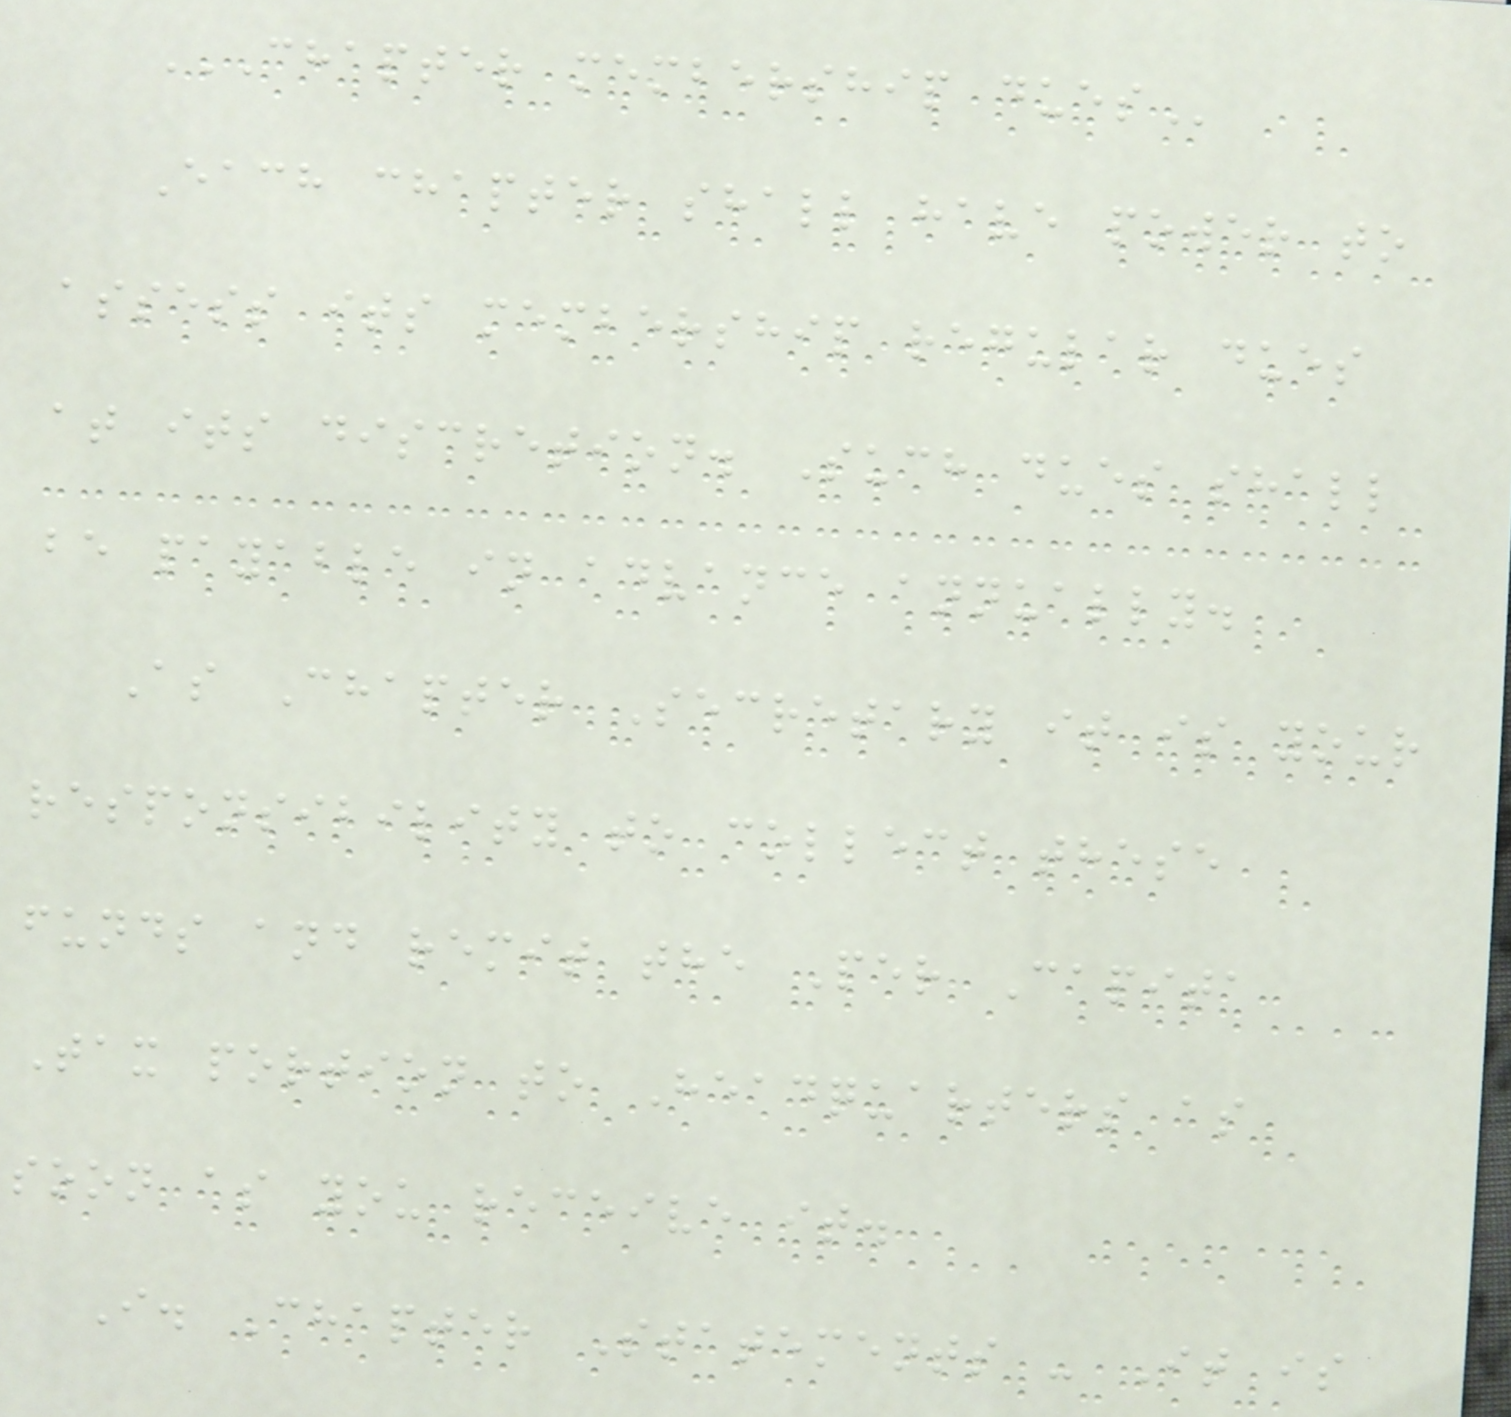CHAPTER MEMBERSHIP DUES
Each chapter shall have power to
assess its membership regular dues
at its discretion. Such dues shall
be payable in advance annually.
As Chapter Secretary it is your
responsibility to collect these
funds and remit the Per Capita
Tax portion to Headquarters as
soon as you receive it.
I. Chapter Statements - It is
